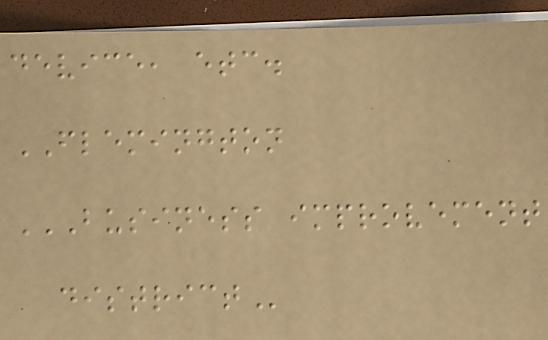device, etc.
FLEMINGTON
BUSINESS IMPROVEMENT
DISTRICT
